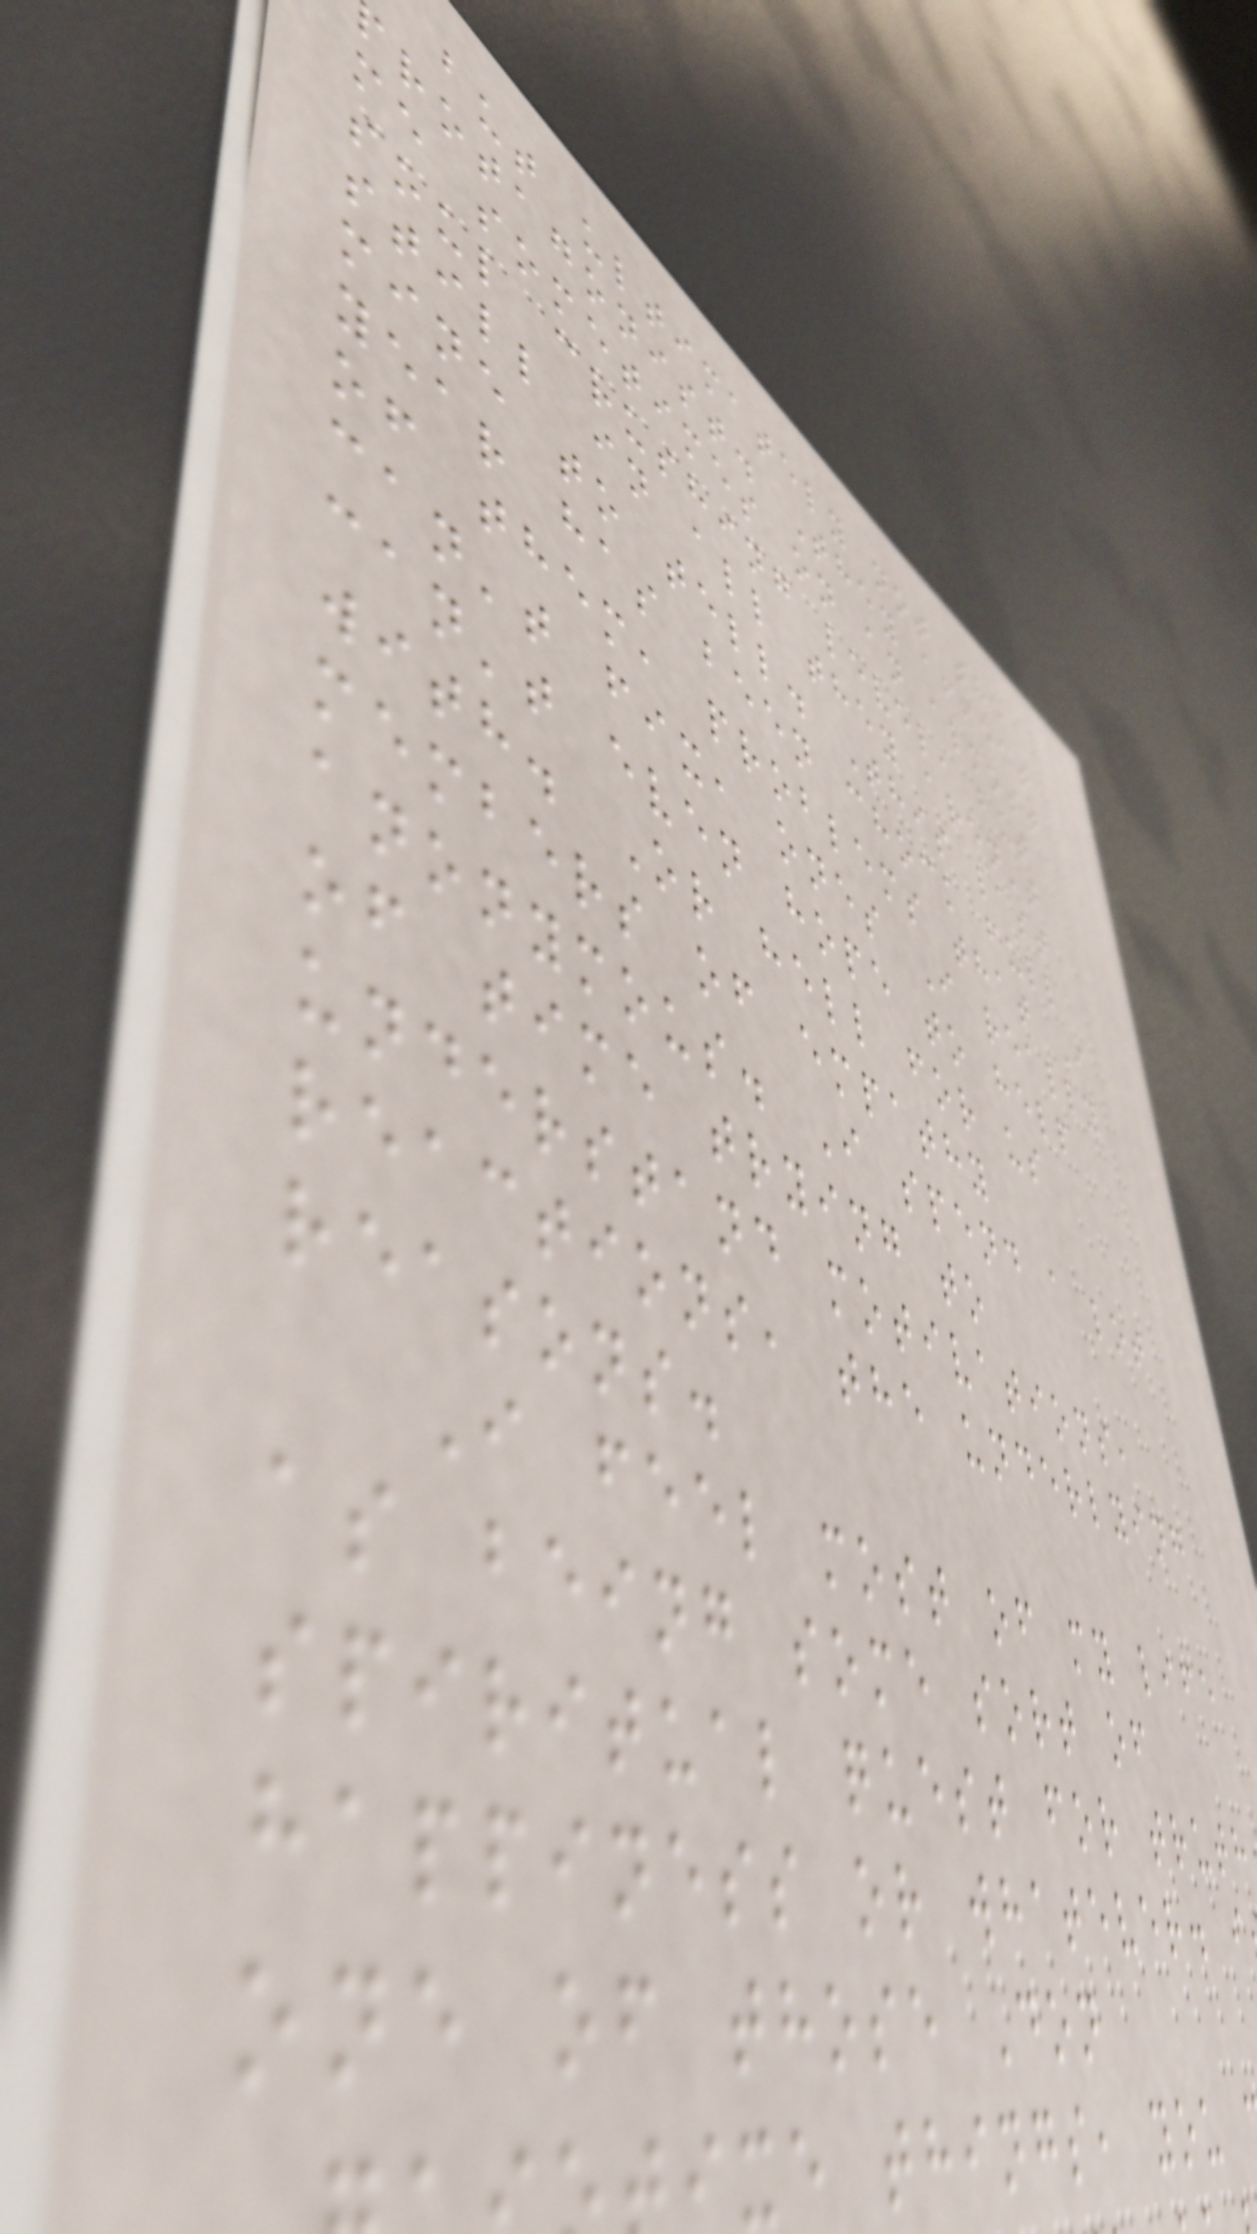but ultimately not the
rotagonist. They affect
me sometimes on an almost
soul crushing level, but
still in all they aren't
mine to tell. This last
year has been chock full
of them, problems that I
can't fix, ones I really
can't even hope to help
with. Or hell for us
members of empathy
anonymous. I spend a lot
of time trying to
understand motivations,
reactions, the underlying
reasons.
I feel most of my life
as being some sort of
spiritual quest for truth
happiness or whatever. i
one of those Don
ixe things, you
